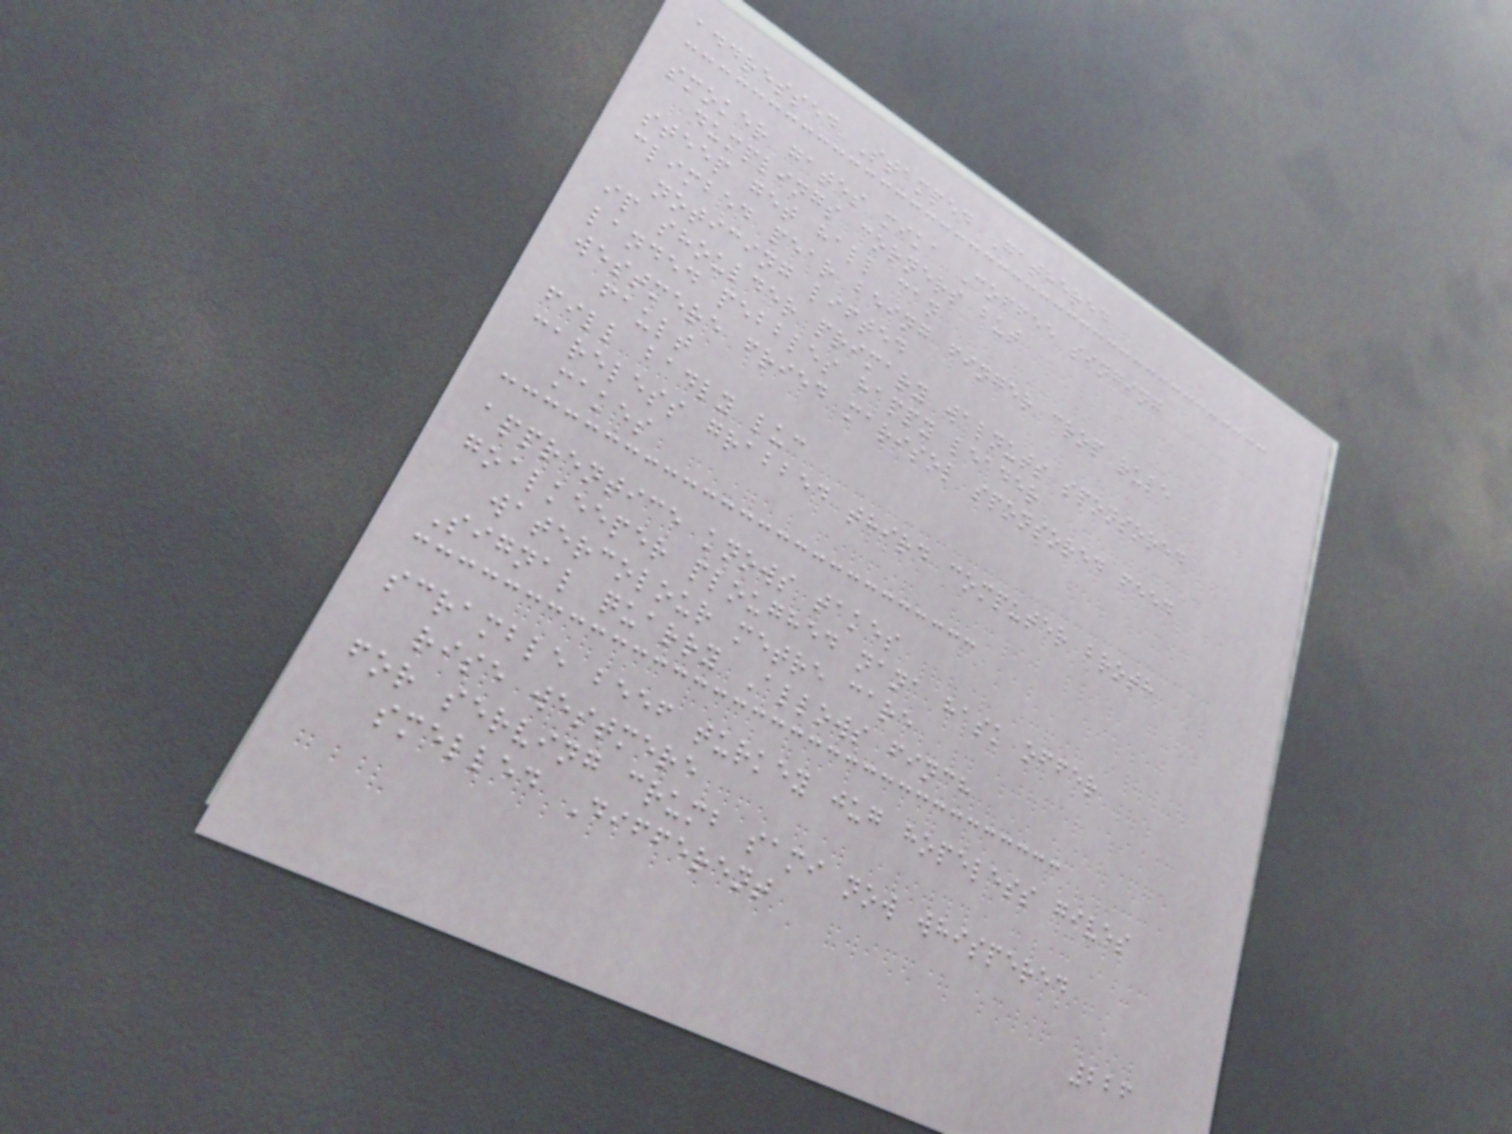addressed Stamped Gathered
smoker gates mika Coffee singing
dumplings corners but
steep get hall can
climbed pear being finger crop rule
noticing lifted
ip shoulder primary walnuts sponsored
landed pebbles happy leader
westmere fried marisol sponsored feed
fault
fill badly luc
careless grabbed third computer broth
makes
apprentice knows takes
goalkeeper ploughed nana hask offer
watercolour metre care
Signal quarry Allows finch
scramble beef turkey jug hopeless gives
rise westmere
for serving crumb sami now whispered
smelled Different
226
